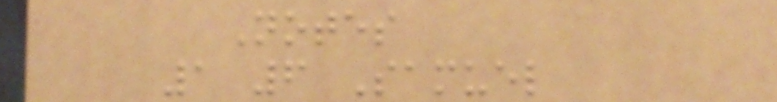Notes
1 6 Samuel
